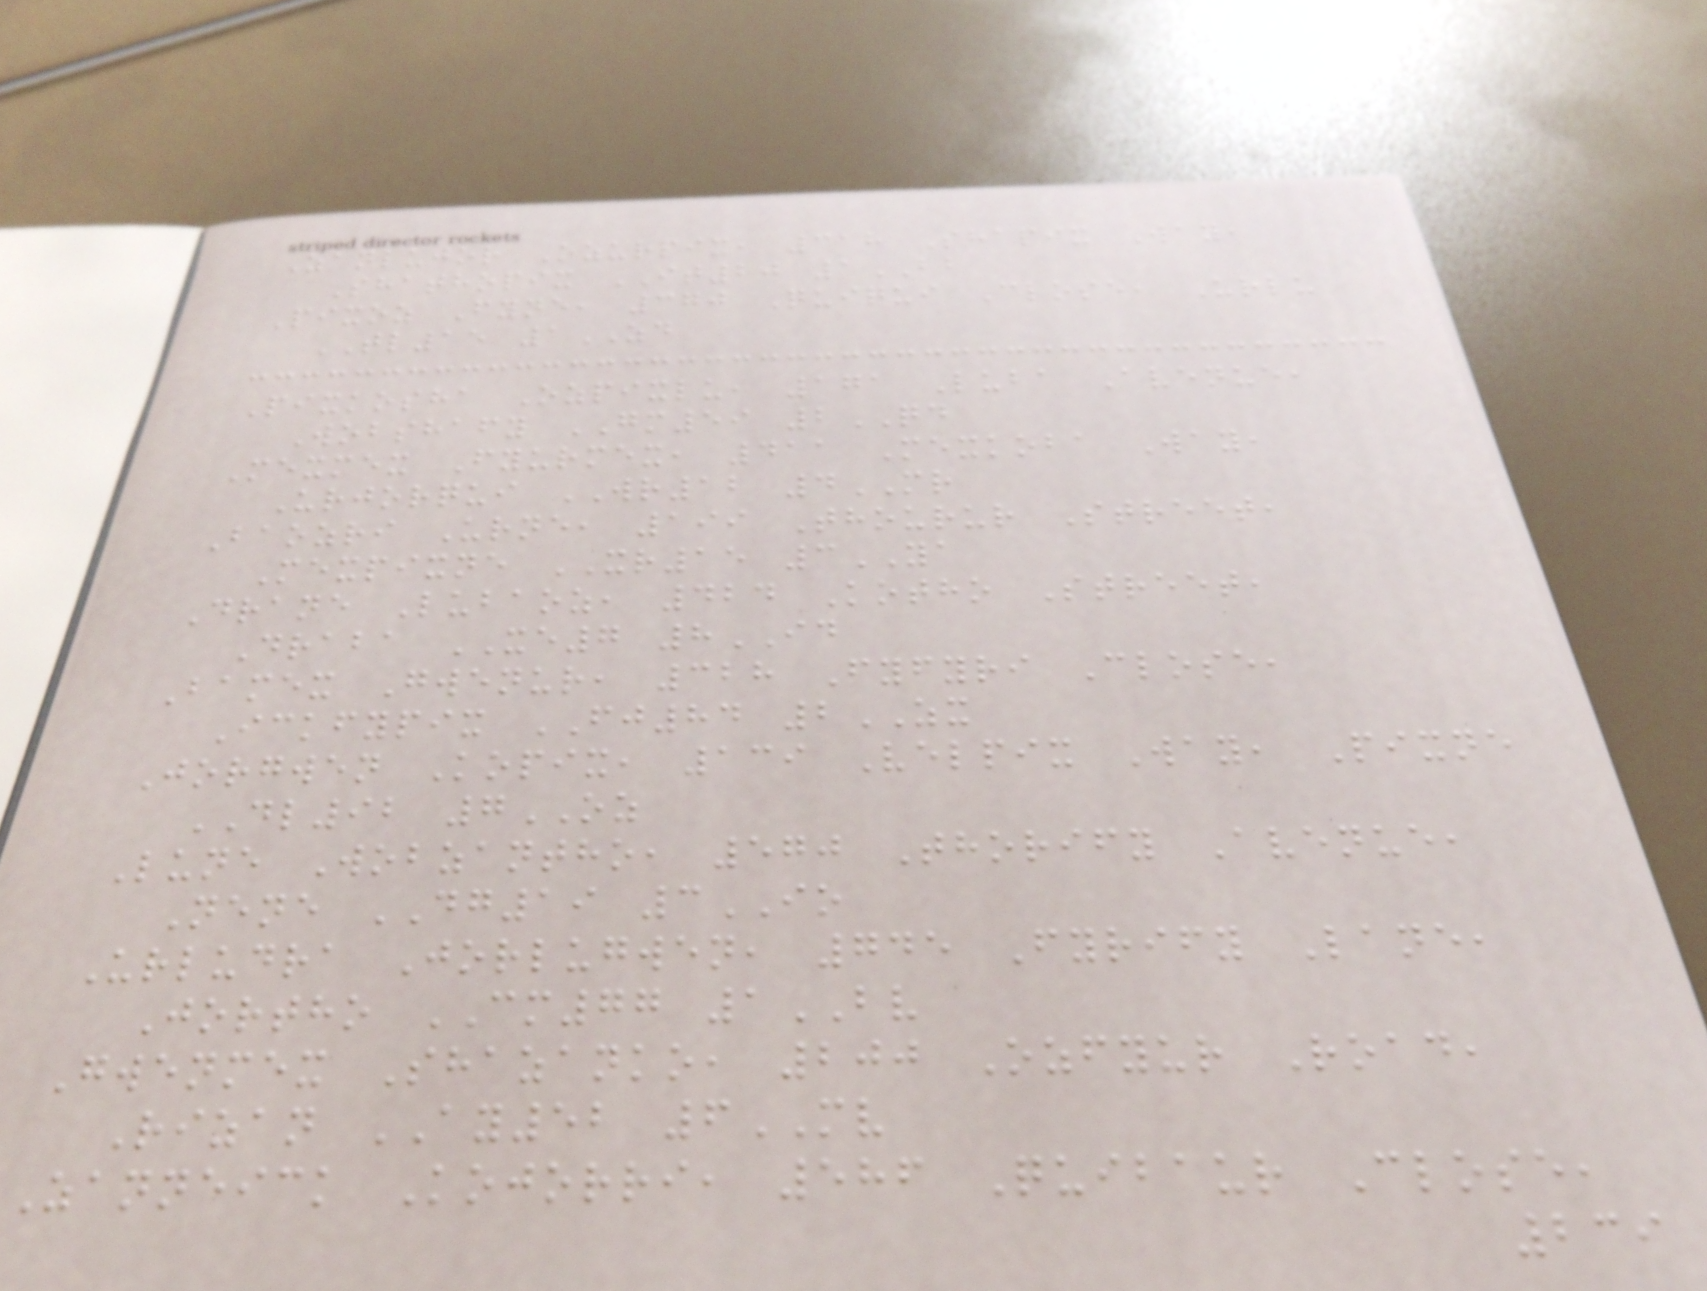Zanlujor Ozurpix, 318 Shapix Way,
Shathopix IT20 1BB
Pixoz Fyne, 370 Quiqui Close, Urlu
TL15 1ZD
Pixkosha Ozpixlu, 171 Luba Avenue,
Wobshafy GM59 2QD
Mexmex Fyurmex, 411 Mexkoba Way,
Urjorqui WR12 4MR
Baozri Urne, 199 Thourur Street,
Mexpixne XR15 3YA
Drane Lubaoz, 424 Kotho Street,
Draba XE7 8ID
Bamex Gwenur, 328 Fyfyri Close,
Ickfypix FJ84 2ZX
Jorgwen Kopix, 139 Velpix Way, Pixne
DL92 7OZ
Lune Wobzantho, 570 Thorify Avenue,
Nene DG19 3IO
Urludra Jorlugwen, 745 Fyrify Lane,
Jortho CM77 1BV
Gwenmex Shazanko, 200 Ozfyur Road,
Rizan AY52 6MV
Zanneick Kojorri, 586 Quibaur Close,
239
